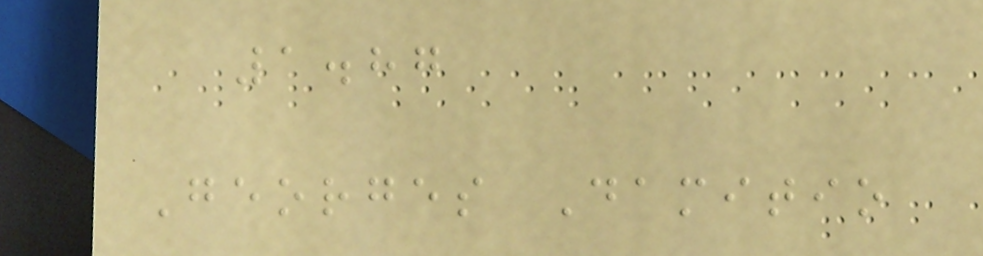1.87
Georges Damitio
